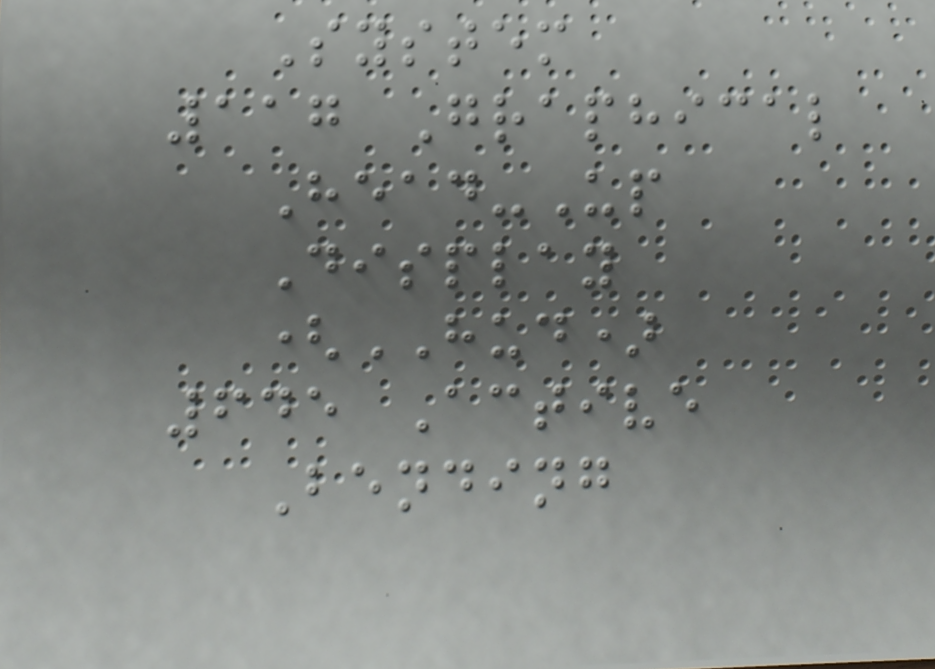System
117 Graphical
Head-Up
Display
(HUD)
645 Active
Bending
